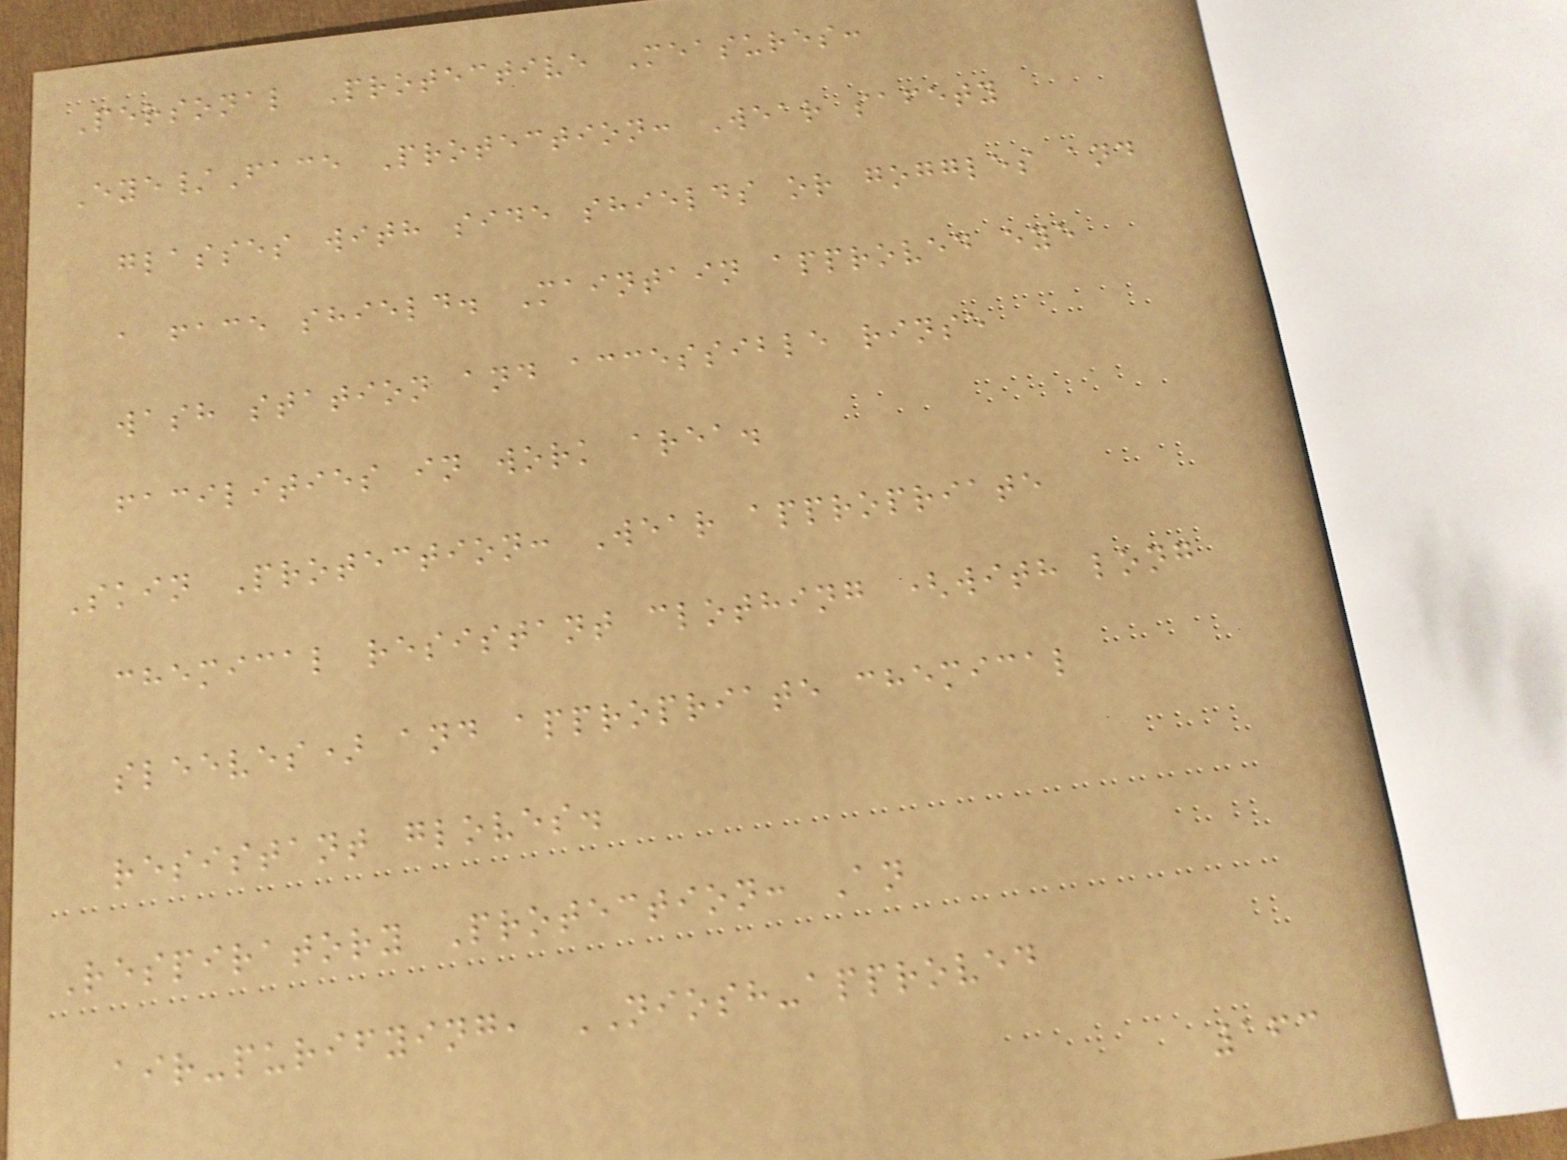Personal Protective Measures:
Eye/Face Protection: Wear safety
glasses with side shields or goggles and
a face shield. Maintain approved eye
wash station and accessible rinse
facilities in work area.
Skin Protection: Wear appropriate
chemical resistant clothing (with long
sleeves) and appropriate chemical
resistant gloves.
Respiratory Protection: An
air-purifying, NIOSH-approved
163
